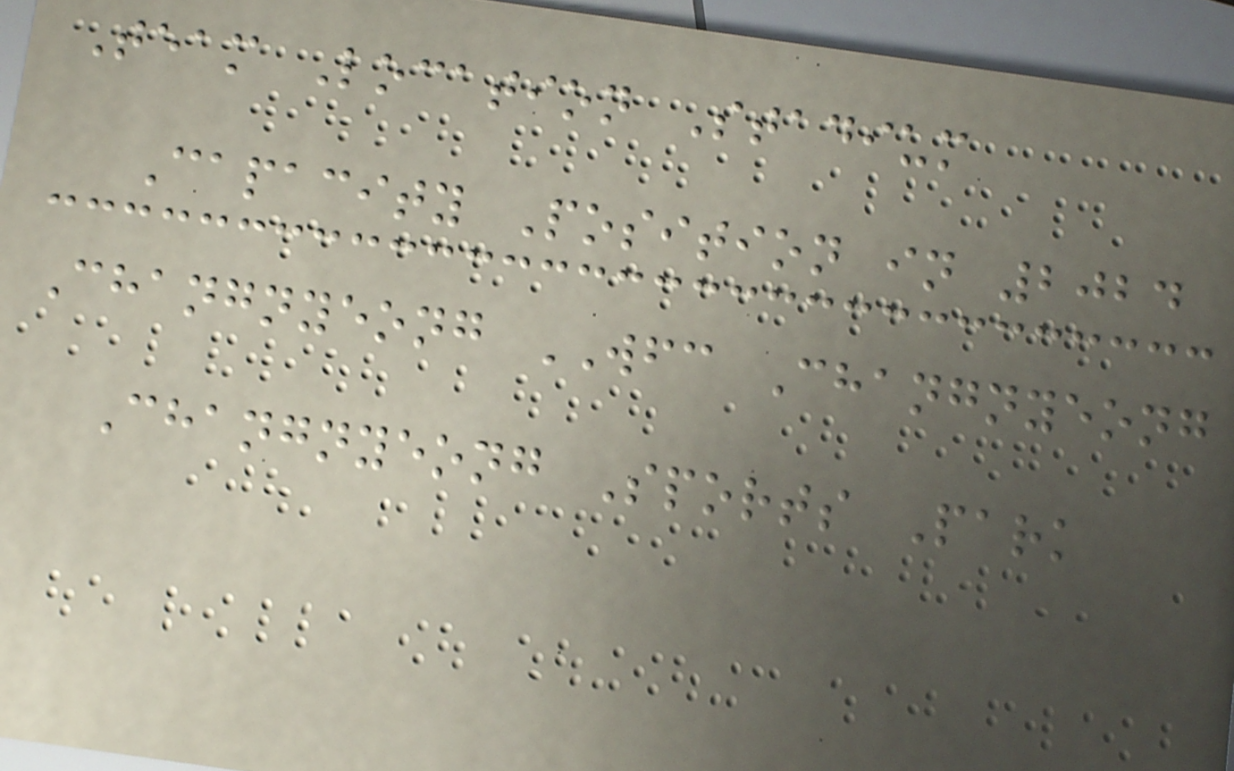Team Location Stadium
Capacity Position in 2024
Changnyeong WFC Changnyeong
Changnyeong Sports Park
